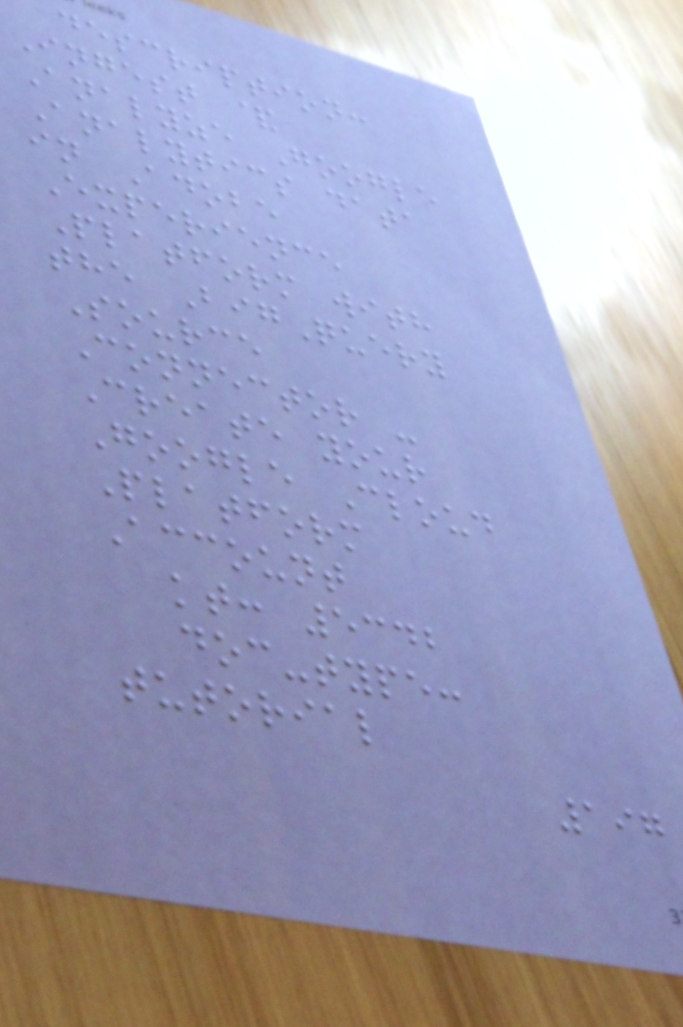description:
Ingest &
Analyze Google
Analytics data
in Adobe
Experience
Platform with
the BigQuery
Source
Connector -
Create your
Google Cloud
Platform
Account
kt: 5342
doc-type:
tutorial
197
